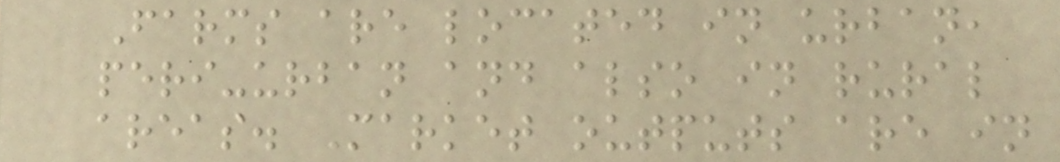Farms are located in urban,
peri-urban and also in rural
areas. Market outputs are in
